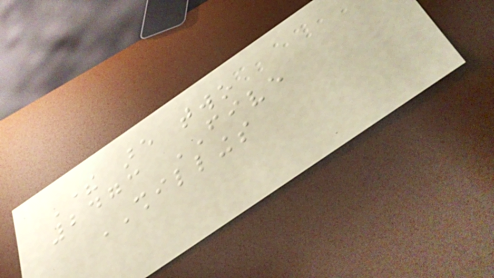There are two
2473 FIVE
SHILLINGS
